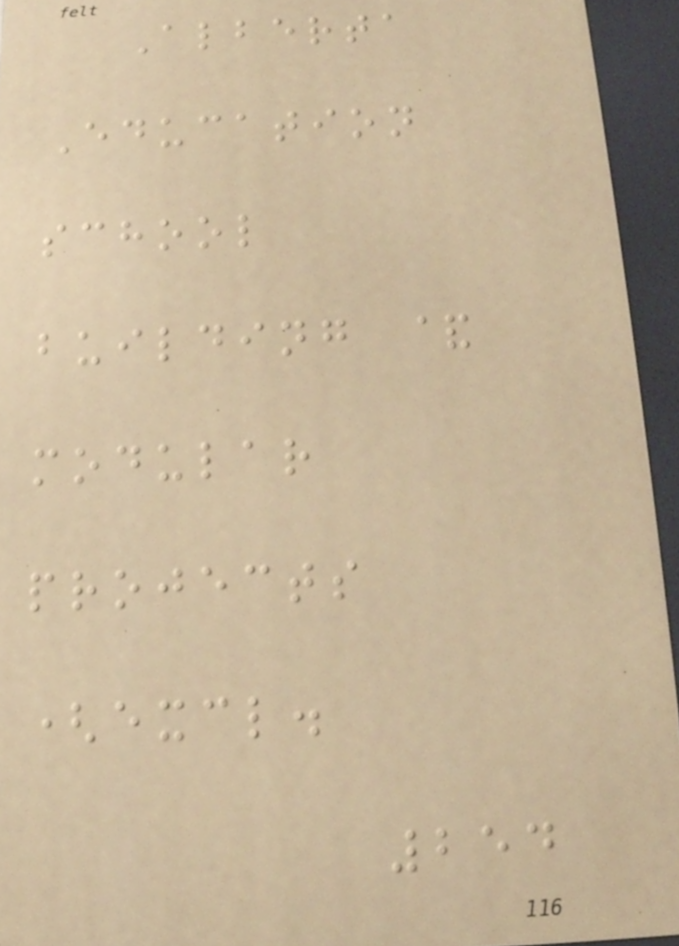Alberta
Education
school
building &
modular
projects
(excl.
254
